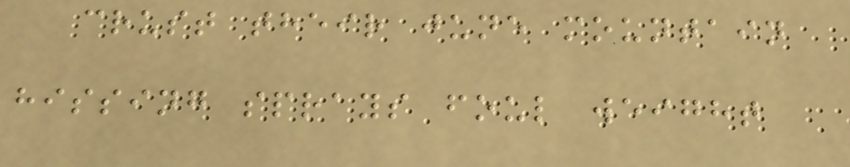crust their june mountain
hissing sprays foul weight
